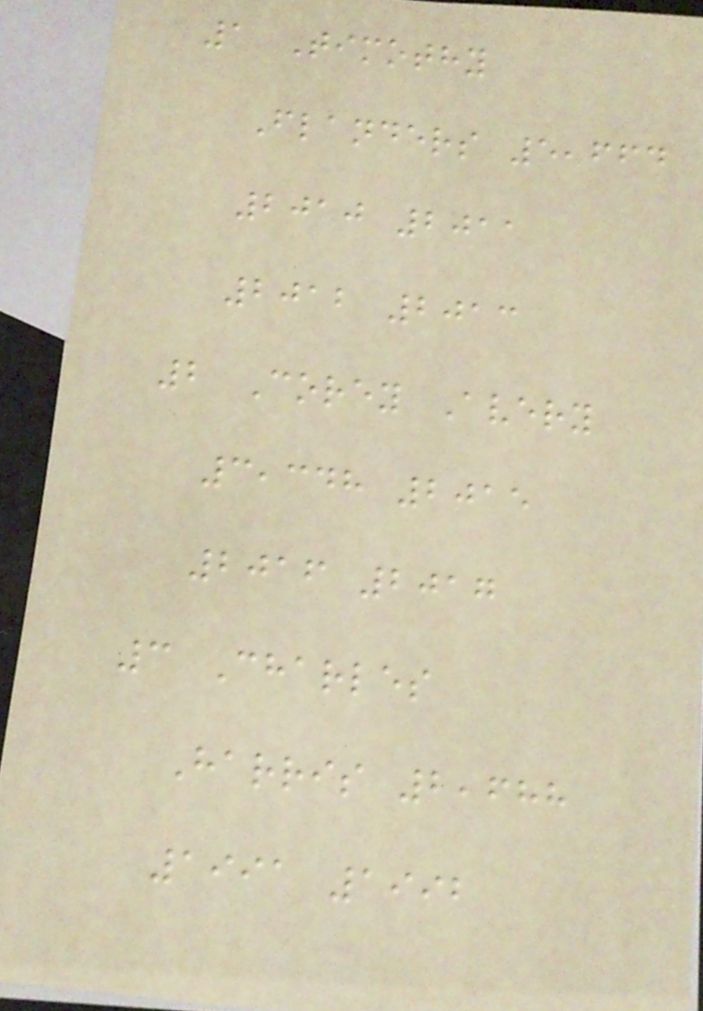1 Timothy
Flanders 5,664
2010 2011
2012 2013
2 Corey Avery
3,348 2015
2016 2017
3 Charles
Harris 2,688
1991 1992
